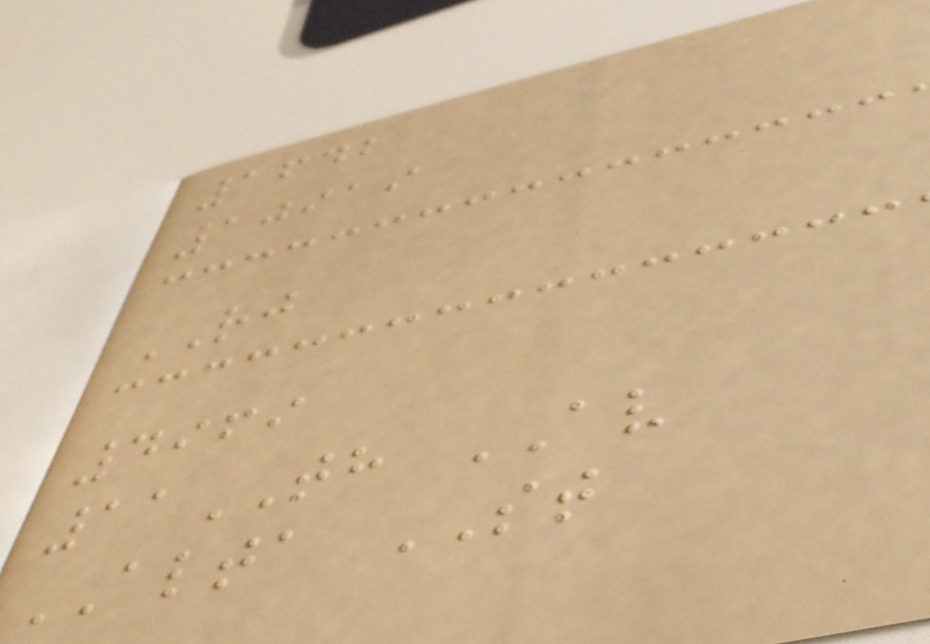1642
10919
RJ
4969
11TH AV
ALTA ST
